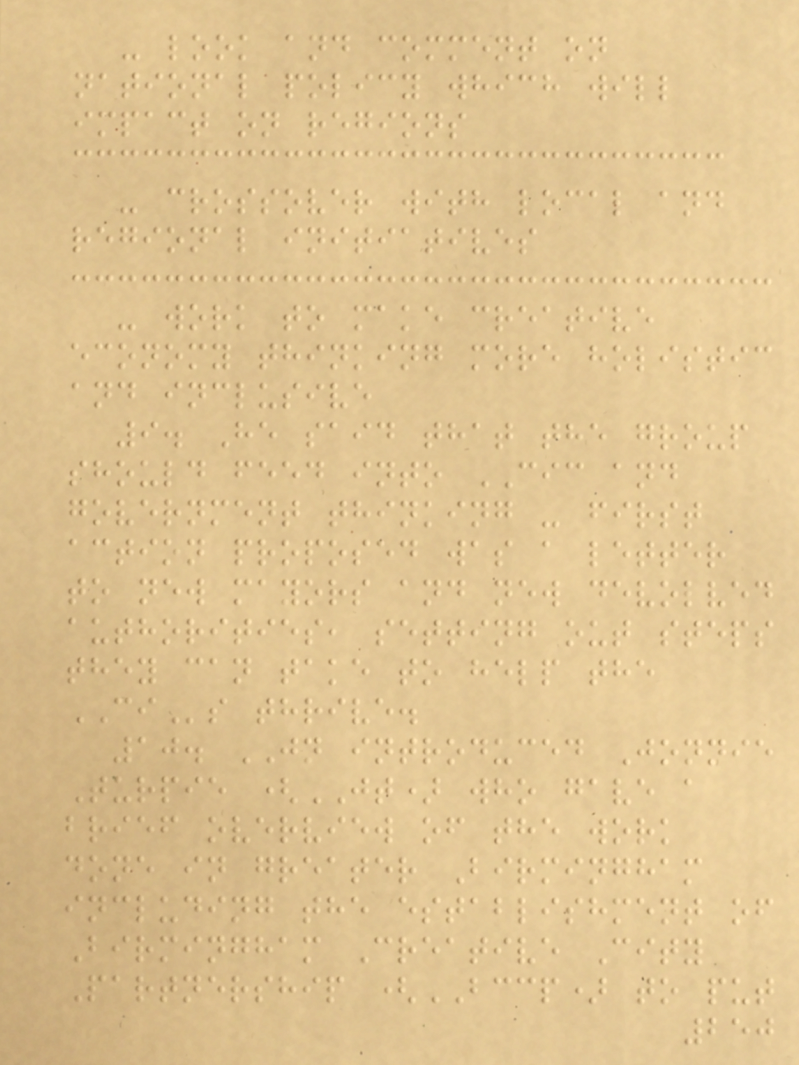- look and comment on
national policy which will
impact on regions
- crossover with local and
regional initiatives
- work to make creative
economy thinking more holistic
and inclusive
9. He said that the group
should feed into CIC and
government thinking - first
action proposed was a letter
to new mayors and new devolved
authorities, setting out steps
they can take to help the
CIs thrive.
10. JN introduced Jonnie
Turpie (JT) who gave a
brief overview of the work
done in greater Birmingham
including the establishment of
Birmingham Creative City
Partnership (BCCP) to put
250
